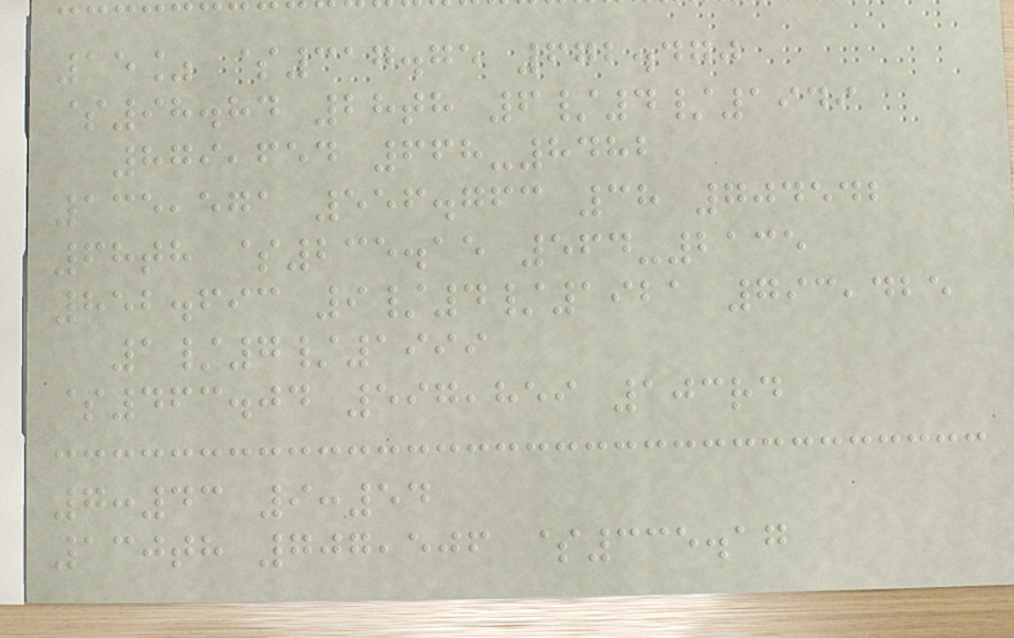15% $317.75 672.470
$98.84 28th 6/4/1949
879,654 668-8482
135,571 556.763 38 704542
68th $235.15 564-2135
852.693 9/4/1921 793,425
1/7/1999
$463.04 597,859 103rd
7:43 9:54
130th 707,506 $335.17
